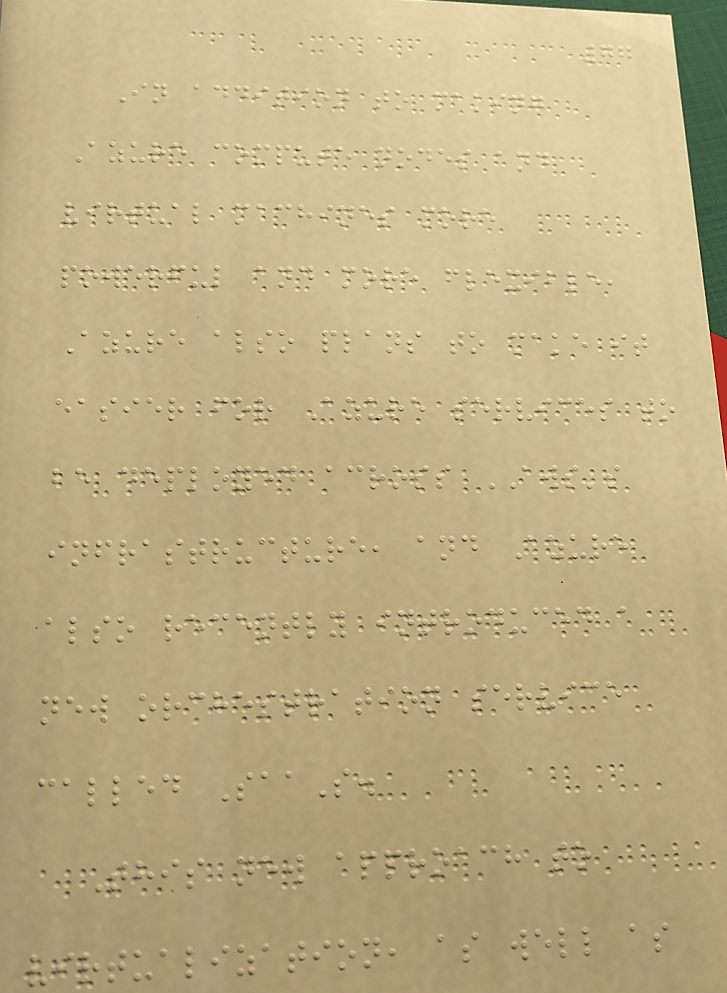77
In addition to making
Azure compute nodes and
virtual machines more
powerful and more flexible,
Azure also plans to make it
easier for Azure services to
be deployed across AWS's
infrastructure, and Azure
also recently introduced a
new orchestration service
called SaaS.
This new approach to
virtualization, as well as
